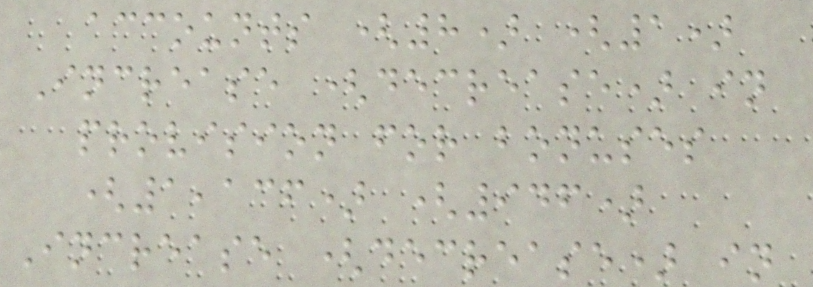accounts (8) (1)
Increase (decrease) in
provision for bonuses
(1,136) (946)
Increase (decrease) in
